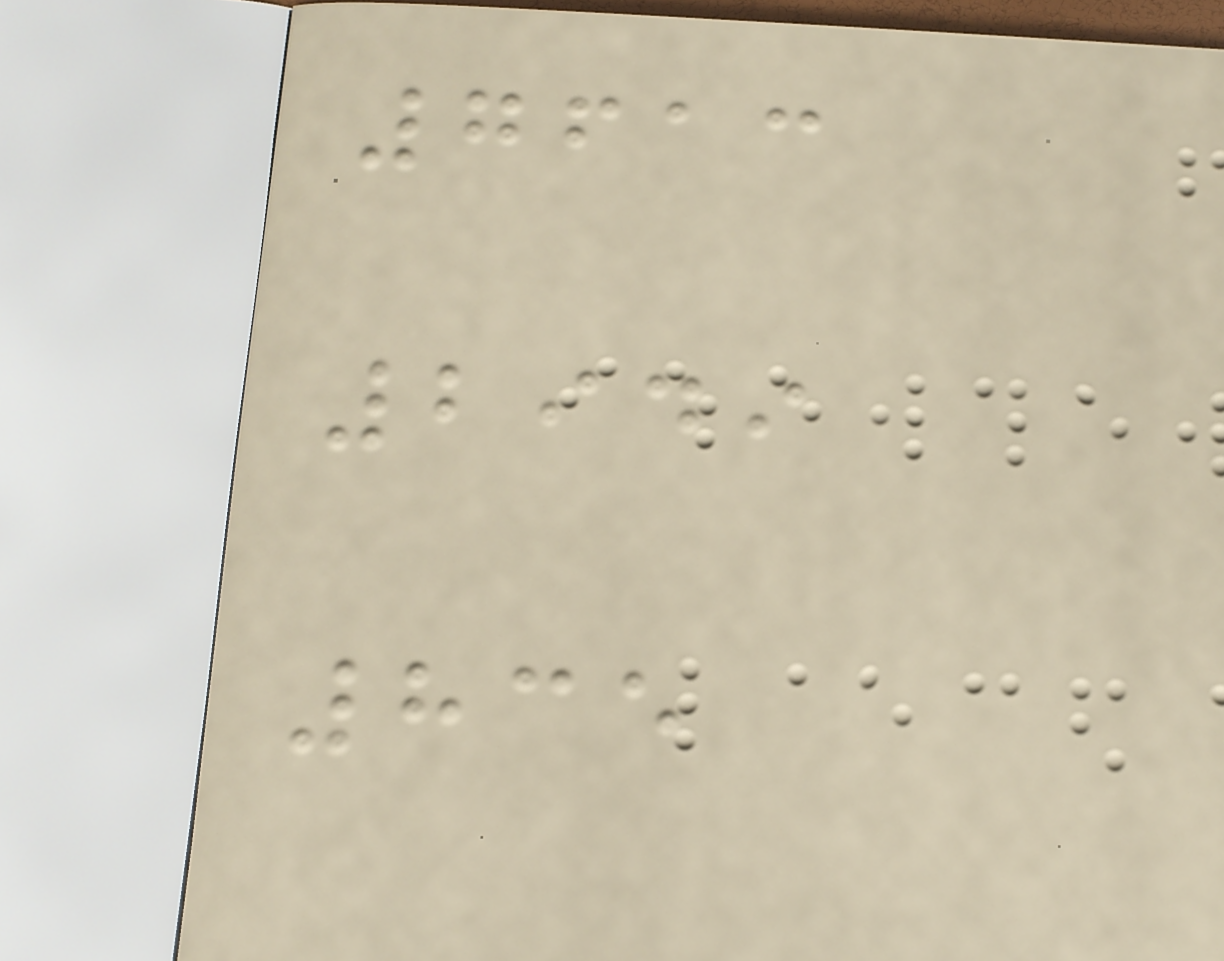7613
2949
835
